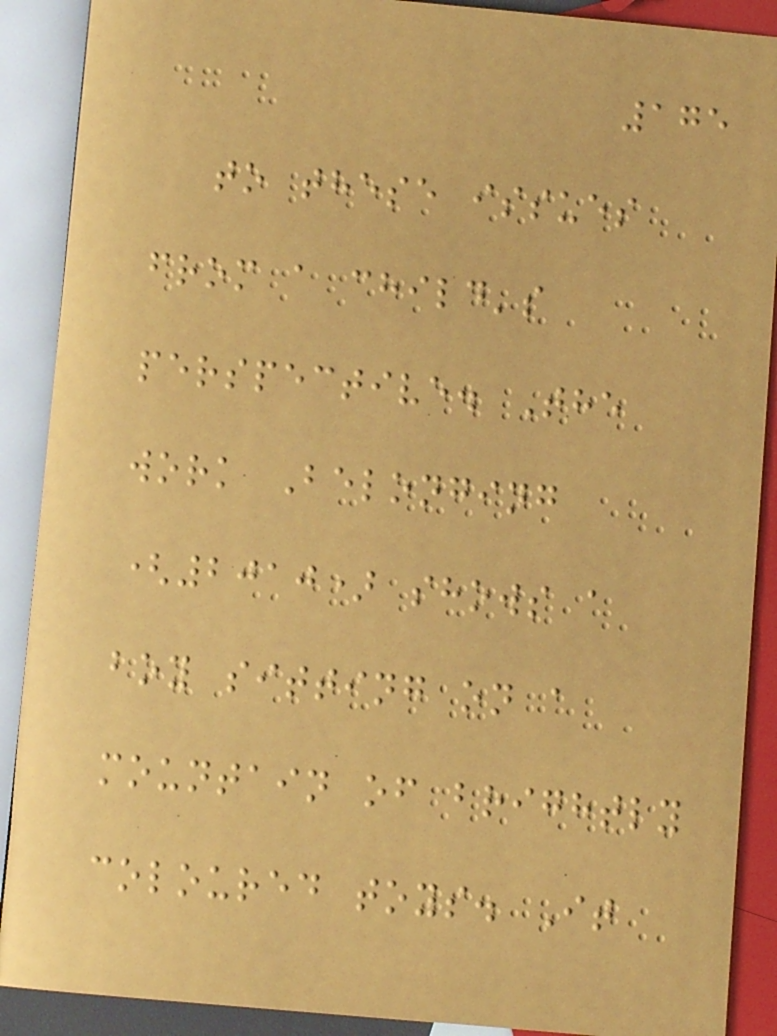175
to these issues
from a child's
perspective. The
work Belonging
(2010) shows a
boy sitting on a
mountain of brightly
coloured toys. It
